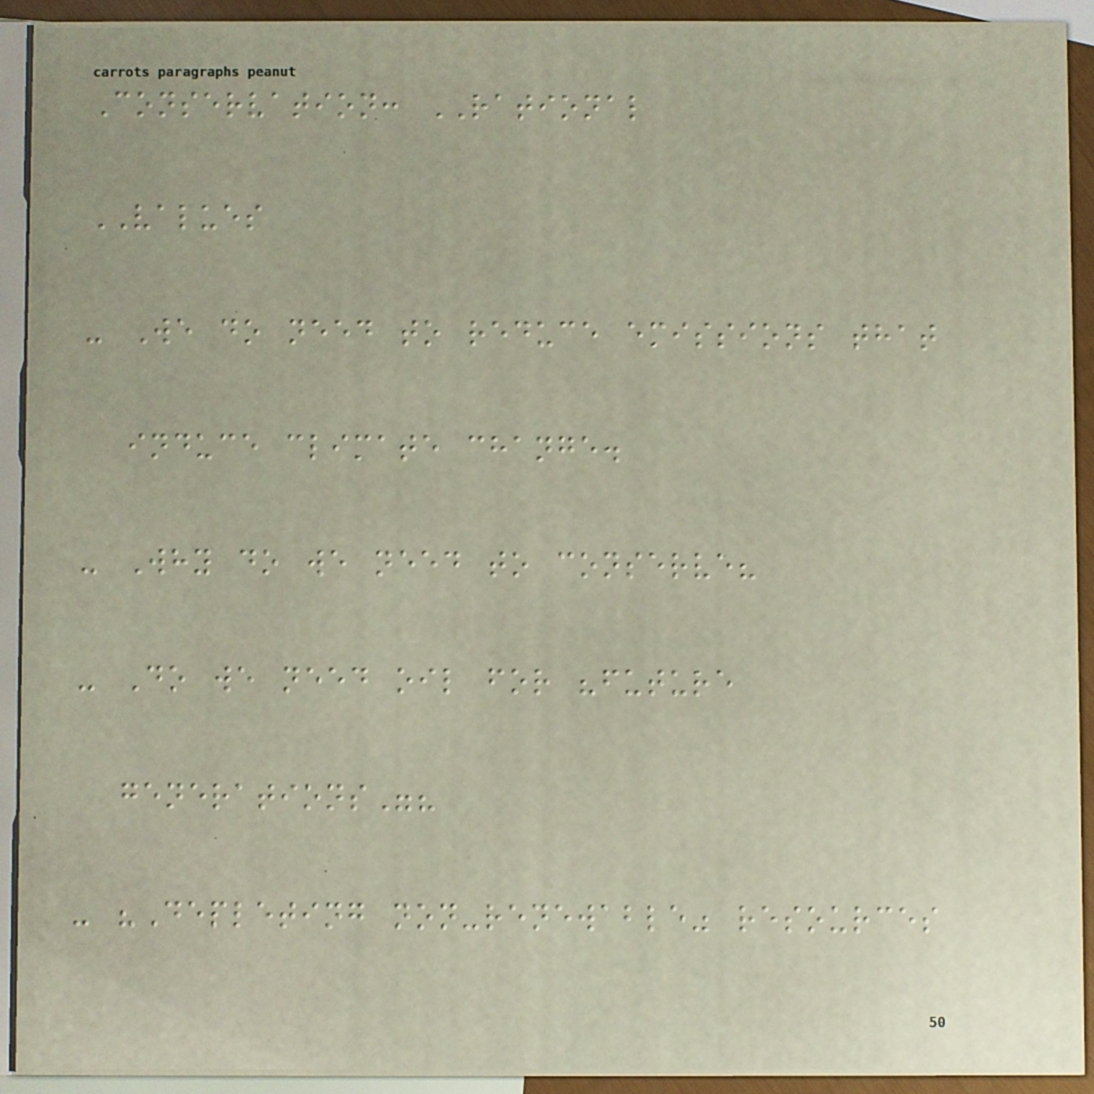Conservation: RATIONAL
VALUES
- We do need to reduce emissions that
induce climate change.
- Why do we need to conserve?
- Do we need oil for "future
generations"?
- "Depleting non-renewable" resources
